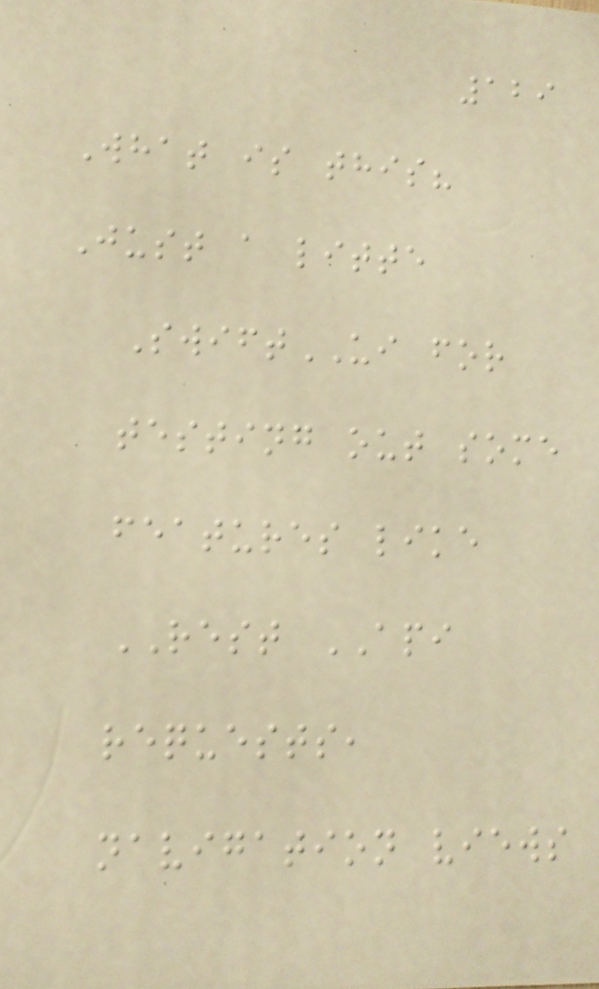129
What is this?
Just a litte
SwiftUI for
testing out some
features like
REST API
requests,
navigation views
